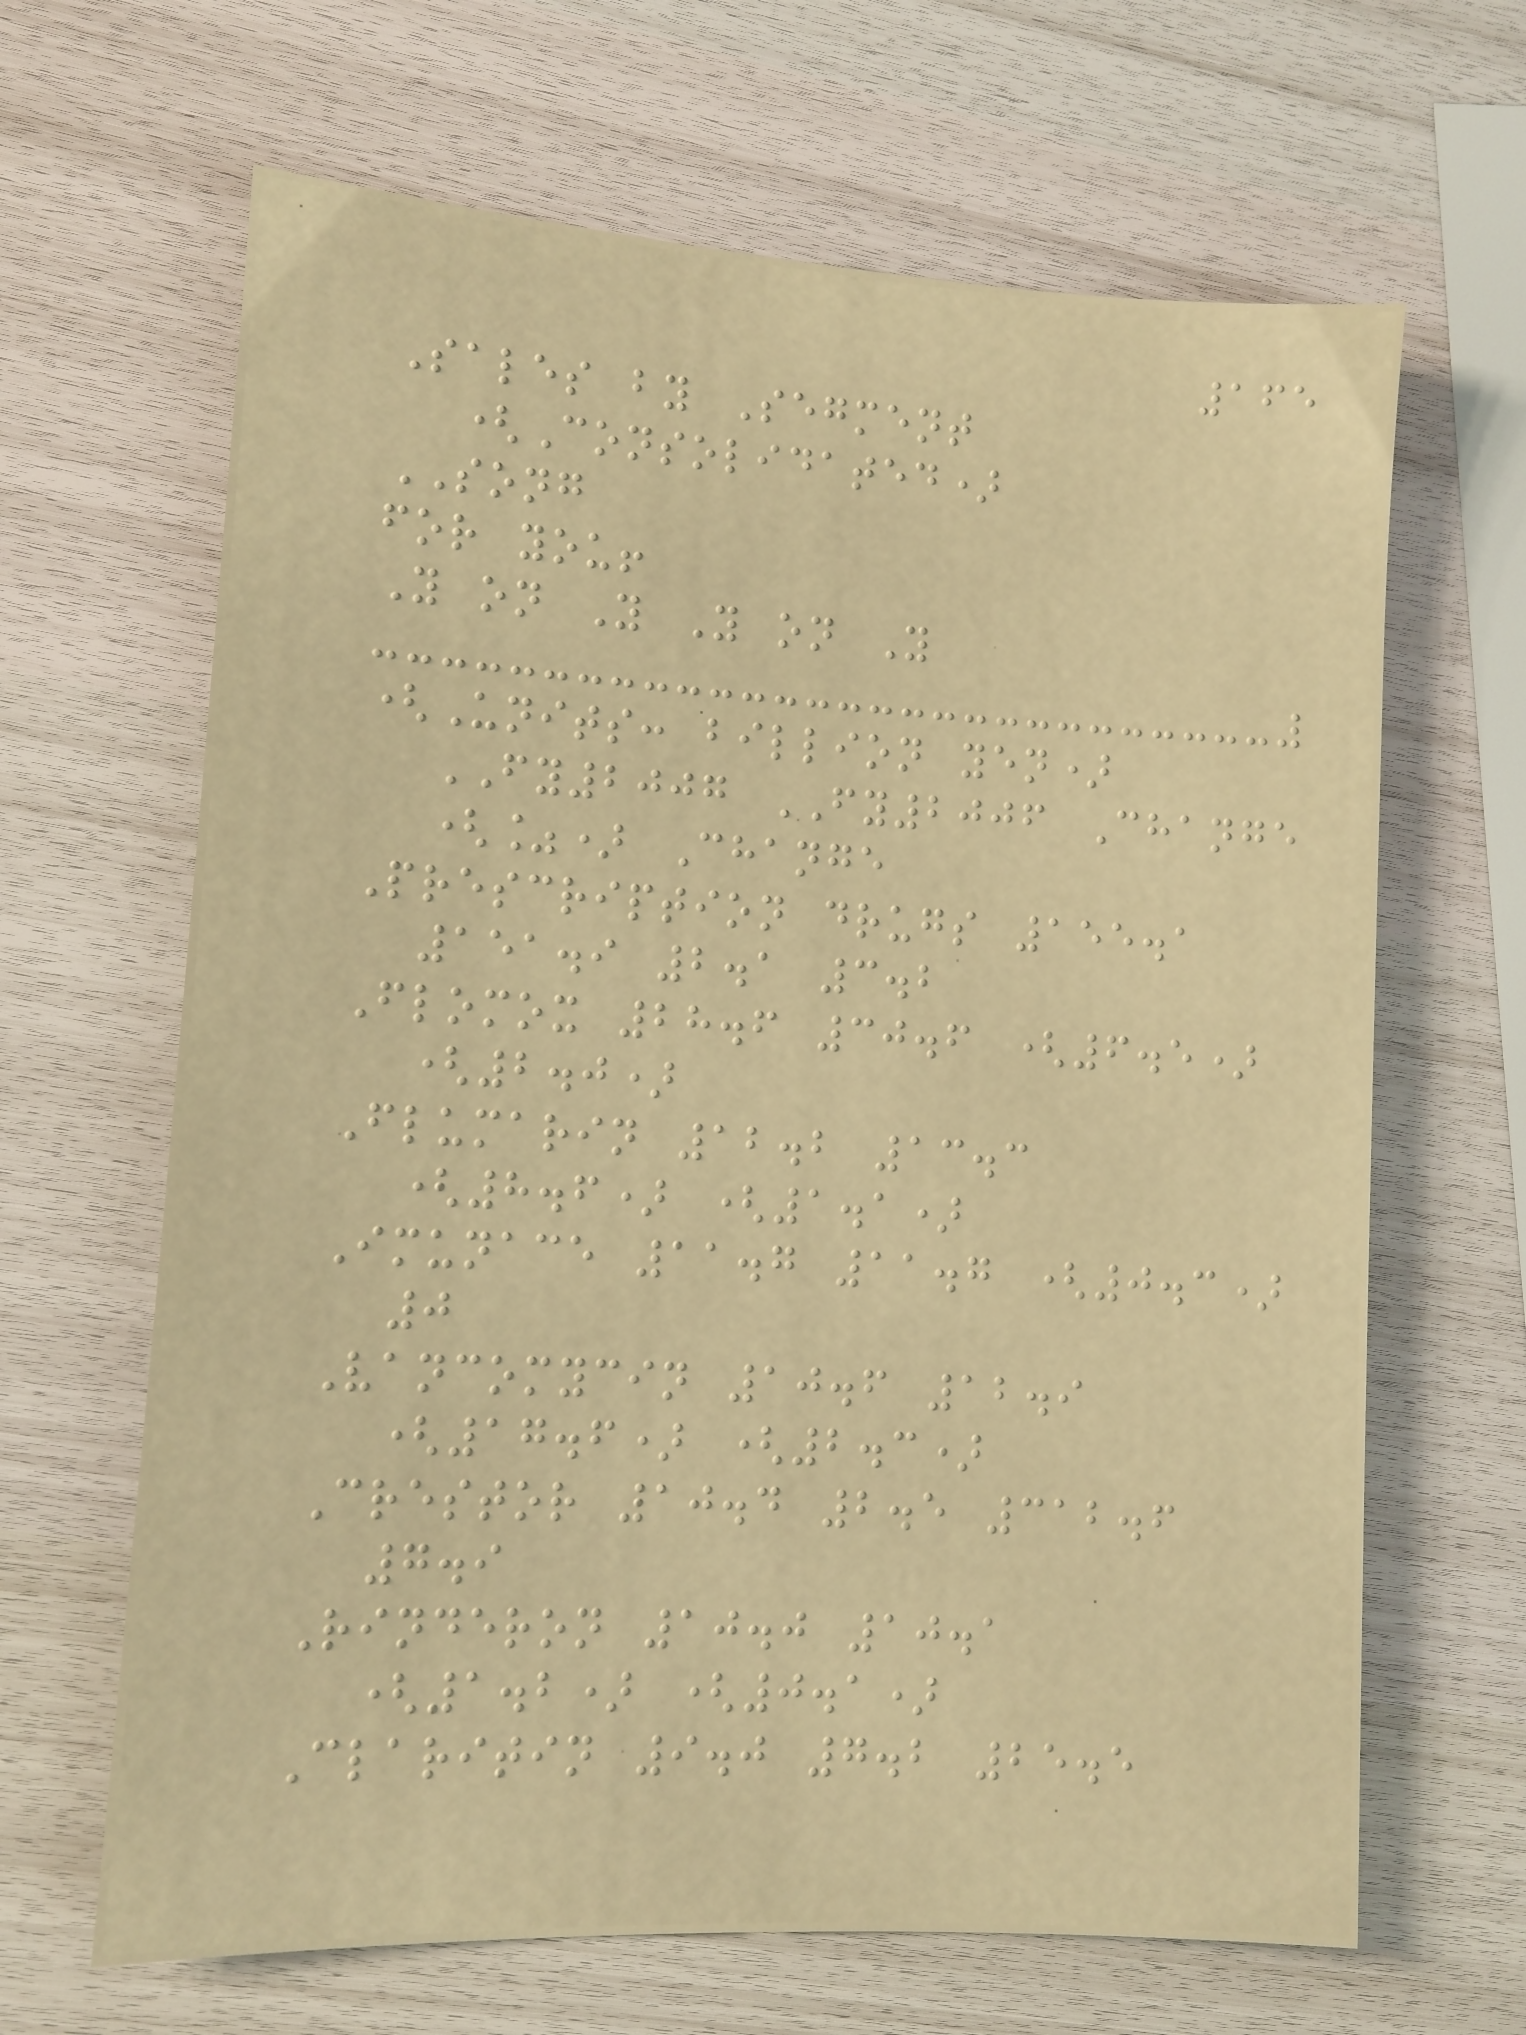165
Sales by Segment
(Consolidated)
SONG
for you!
Y on Y Y on Y
(Units: billion yen)
FY2007 FY2006 Change
(%) Change
Prescription drugs 155.1
151.9 2.1 3.2
Flomox 28.6 30.6 (6.5)
(2.0)
Flumarin 12.2 13.3
(8.6) (1.1)
Imunace 11.7 11.7 (0.3)
0
Vancomycin 10.6 12.9
(17.6) (2.3)
Crestor 10.4 2.5 312.6
7.9
Rinderon 10.0 10.1
(1.2) (0.1)
Claritin 9.0 7.2 25.5
